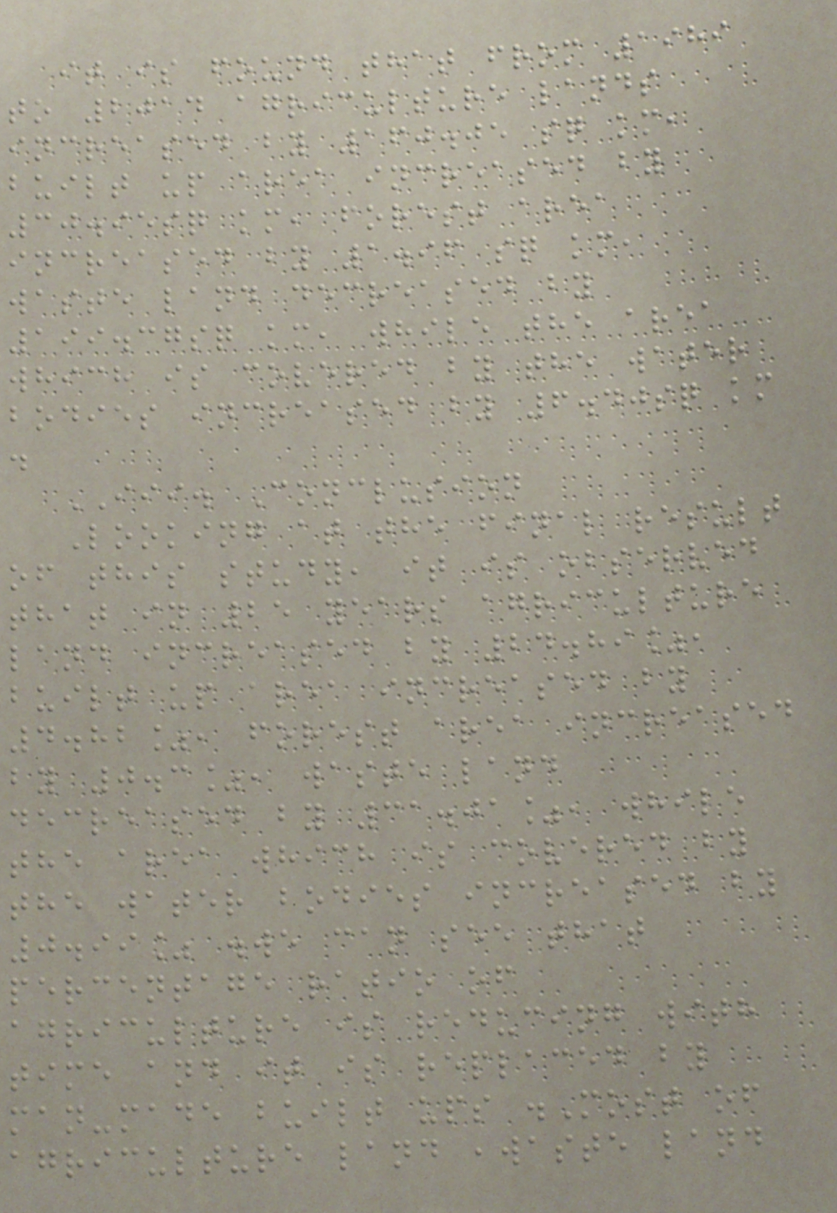it is found that from 1989
to 2014 agriculture lands
increased by 160.05 sq km,
built up area increased by
30.95sq km, forest area
increased by 1.96 sq km,
waste land decreased by
199.37sq km, while the area
which is covered by the water
bodies increased by 6.40sq km
.
III. Conclusion
Looking at the final result
of this study, it is observed
that in 25 years agriculture
land increased by 24.89%,
built up area increased by
4.82%, forest area increased
by 0.3%, waste land
decreased by 31.01%, while
the area which is covered by
the water bodies increased by
0.99% .we can see that
percentage ratio of
agriculture is reducing with
time and it is replaced by
man-made built ups .Most of
agriculture land ,waste land
